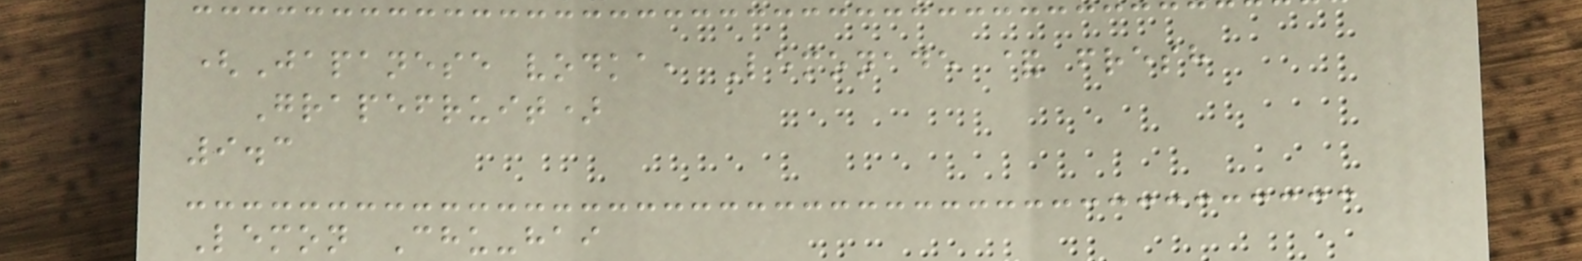(Japanese vodka, Lemonade & fresh
Grapefruit)
9.3
Lemon Chu-hai
